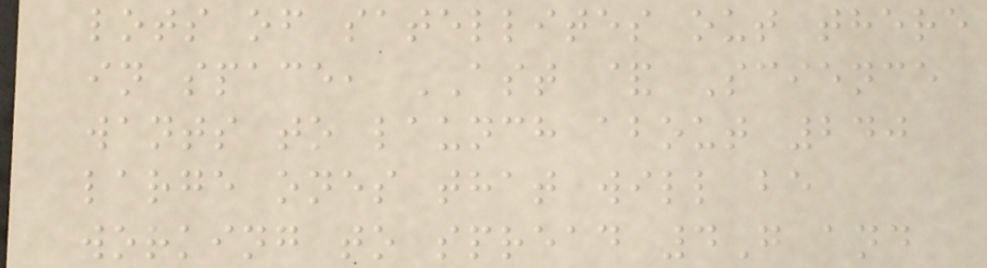lots of satellites out there
in space, AST & Science
wants to launch about 240
large ones that will be
working to spread 4G and
